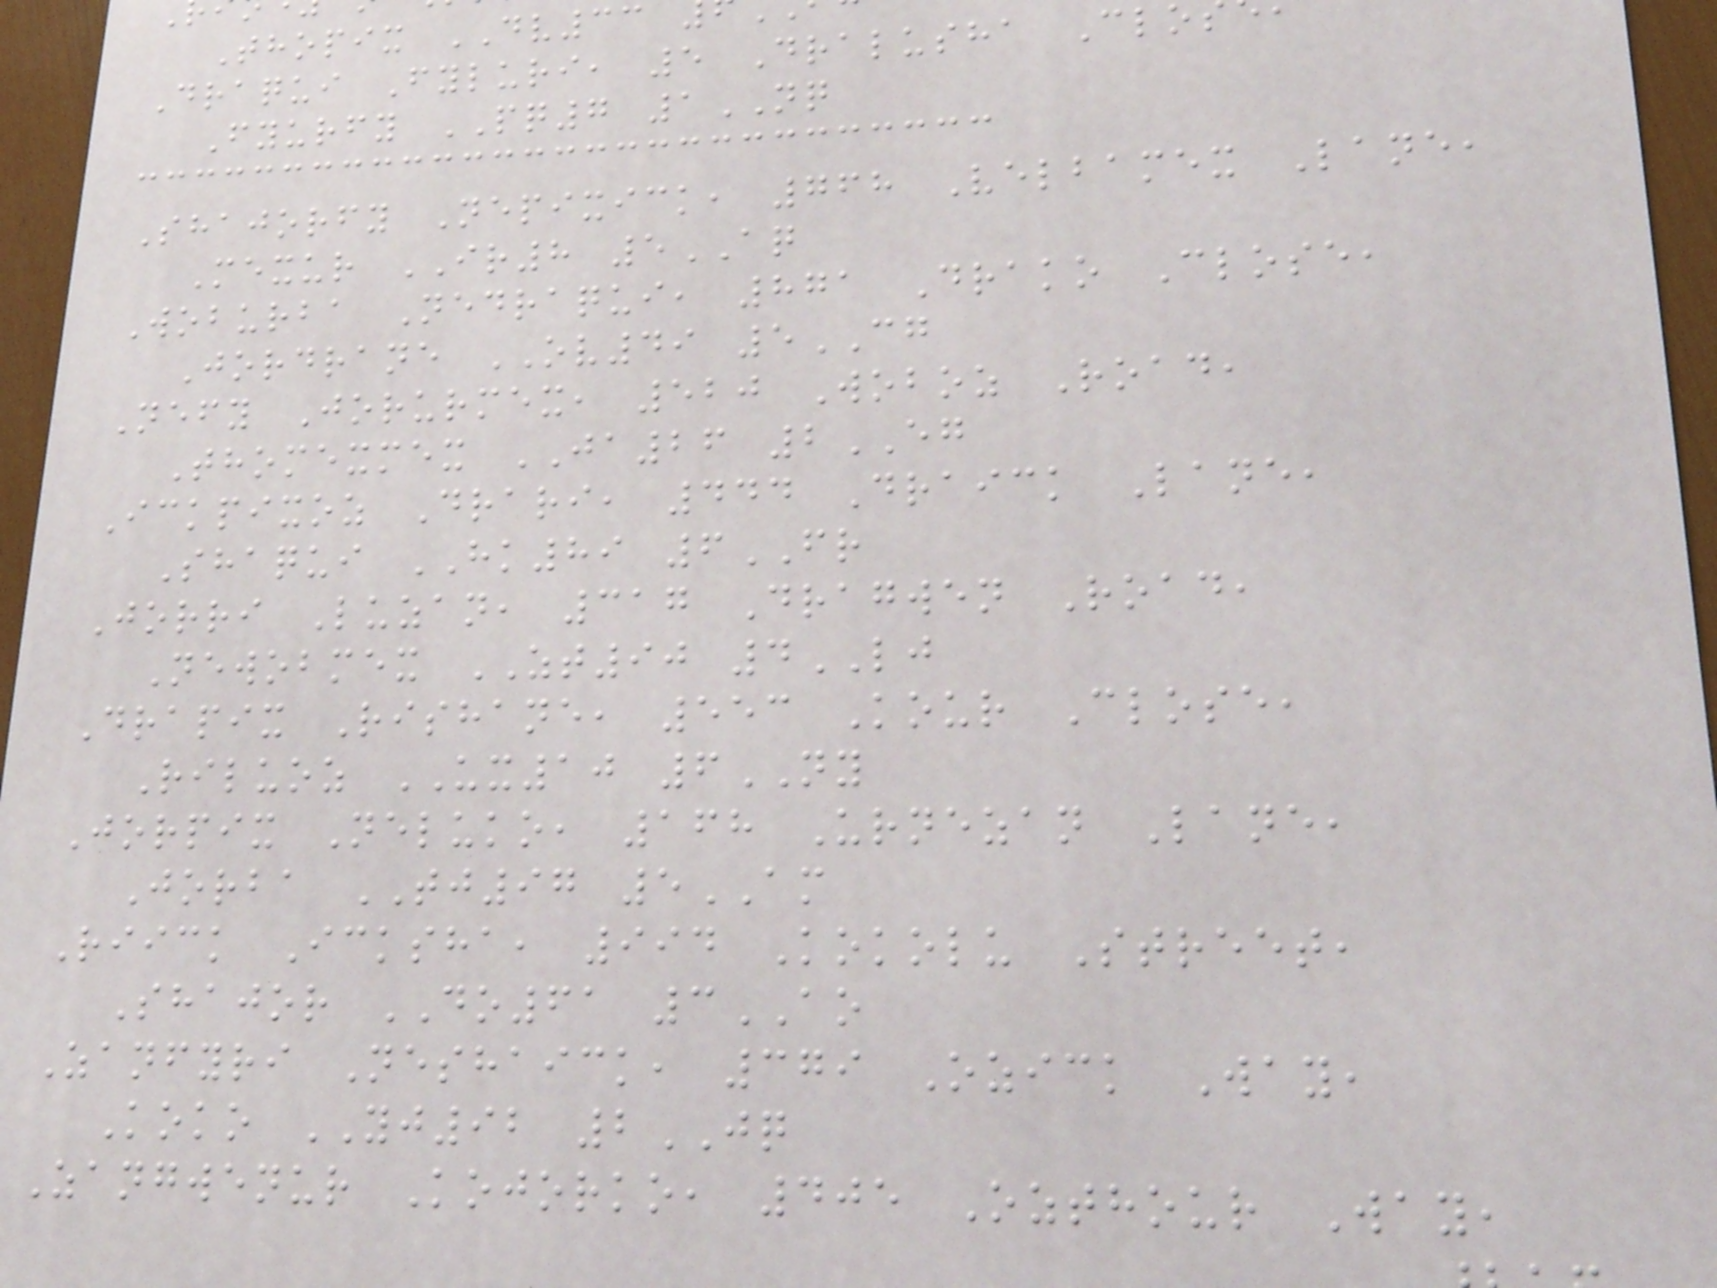Thopix DV33
Draqui Fyluri, 5 Dralusha Clo
Fyurfy PQ7 1NQ
Shajorfy Nepixick, 768 Velbamex Lane,
Mexur IR8 5AQ
Woburba Nedraqui, 871 Drako Close,
Jordrane OV49 5CG
Nefy Jorurmex, 520 Woboz Road,
Thomexmex JA26 2EG
Ickpixoz Drari, 444 Draick Lane,
Shaqui HK89 6FR
Jorri Luzan, 317 Dragwen Road,
Newobmex ZT90 4LJ
Drapix Rishane, 553 Kour Close,
Riluoz UX10 6NY
Jorpix Neluko, 168 Urnezan Lane,
Jorba TJ97 5AM
Riick Icksha, 994 Kokolu Street,
Shajor DO61 3AO
Zanfyri Neshaick, 379 Ozick Way,
Koko YJ92 2JQ
Zangwenur Kojorko, 405 Ozthour Way,
